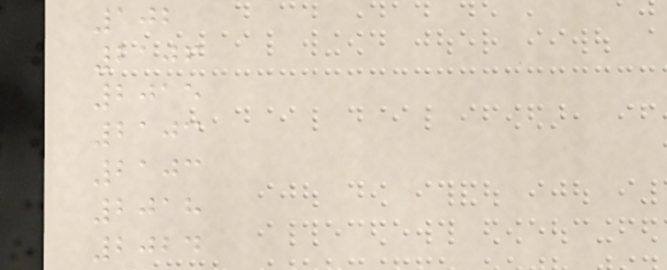102
2106
2015
2103
2103
2018
2024
